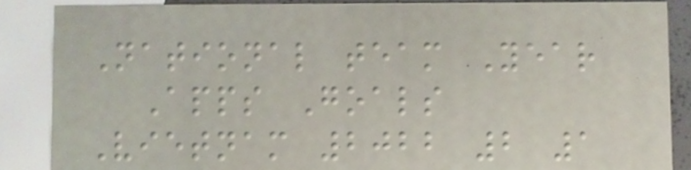National team Year
Apps Goals
Vietnam 2022 2 1
